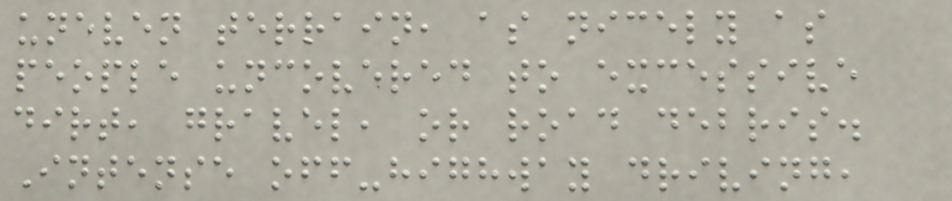uneven terrain, as nicely as
people uncovered to excessive
dirt, gravel, or road debris.
Intense off-highway driving,
